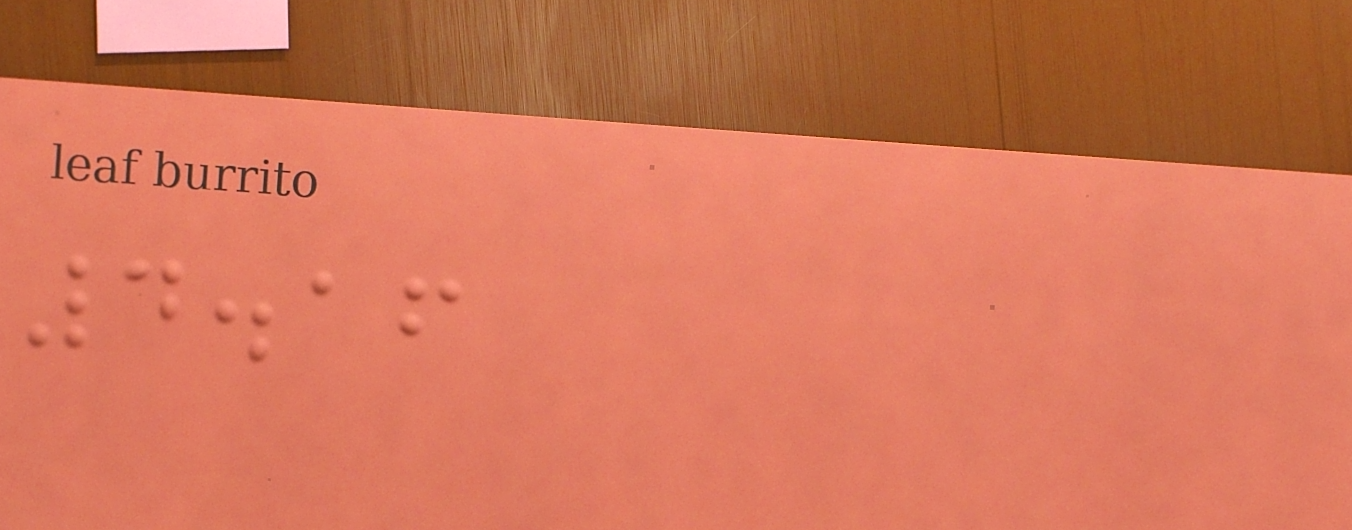4.16
